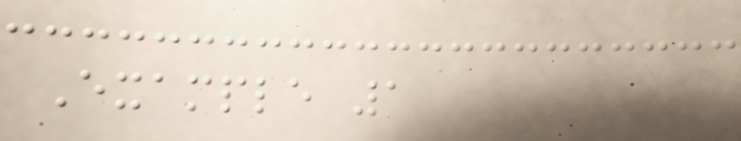Example 1
